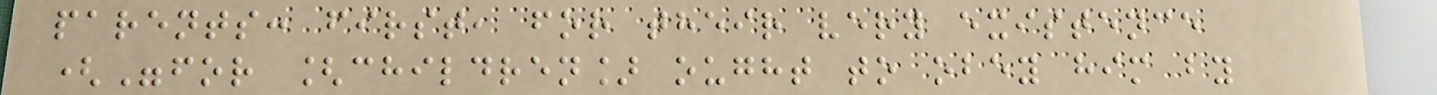parents: first, for their very existence
("for [children] ought to obey him by
